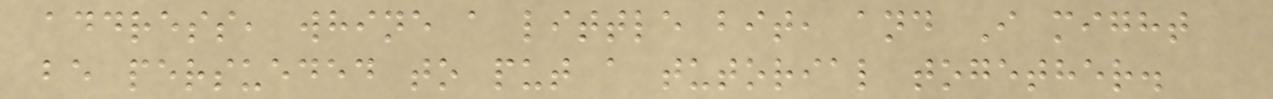address, whine a little bit, and I might
be persueded to put a tutorial together.
